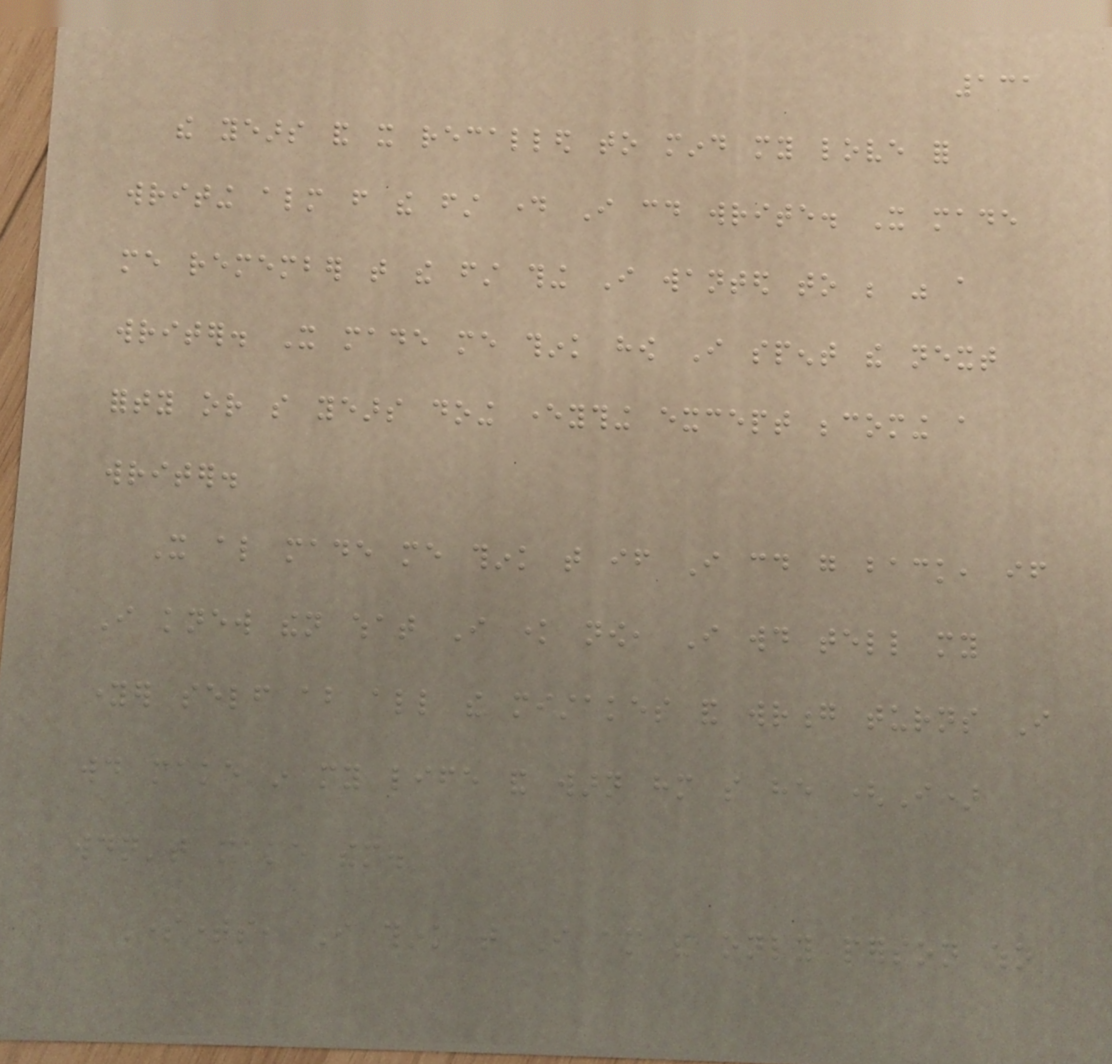131
the years and it recalled to mind my love for
writing almost from the first day I could write. It made
me remember that the first thing I wanted to be was a
writer. It made me think how I spent the next
forty or so years doing everything except becoming a
writer.
It also made me think that if I could go back, if
I knew then what I know now, I would tell my
younger self about all the mistakes and wrong turns I
would make in my life and warn him so he (I)
wouldn't make them.
Sometimes, I think that I am the only person who
